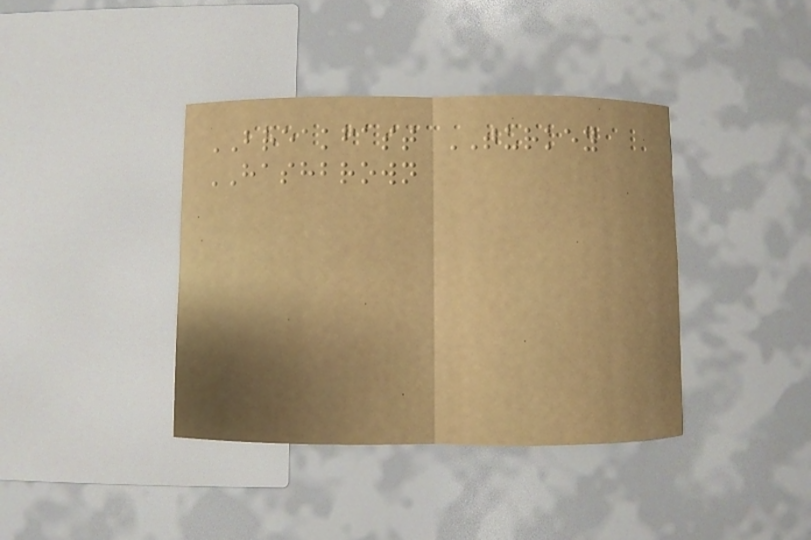BREAKFAST TURKEY
HASHBROWN
